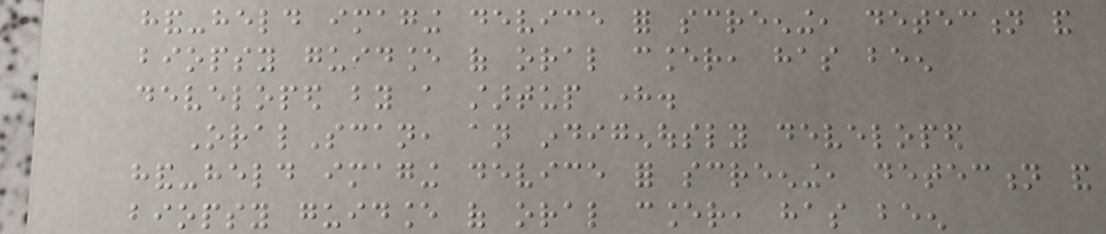hand-held imaging device for screening, detection and
biopsy guidance of oral cancer, has been
developed by a startup here.
OralScan, an indigenously developed
hand-held imaging device for screening, detection and
biopsy guidance of oral cancer, has been
